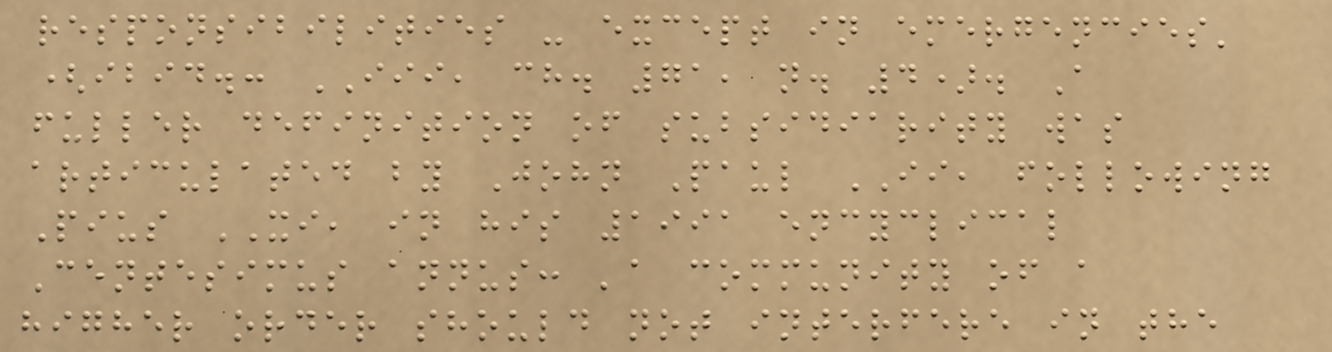responsibilities - except in emergencies'
(ibid.: III, ch. 71, n. 4). A
fuller definition of subsidiarity was
articulated by John Paul II, following
Pius XI, in his 1991 encyclical
Centesimus annus: 'a community of a
higher order should not interfere in the
